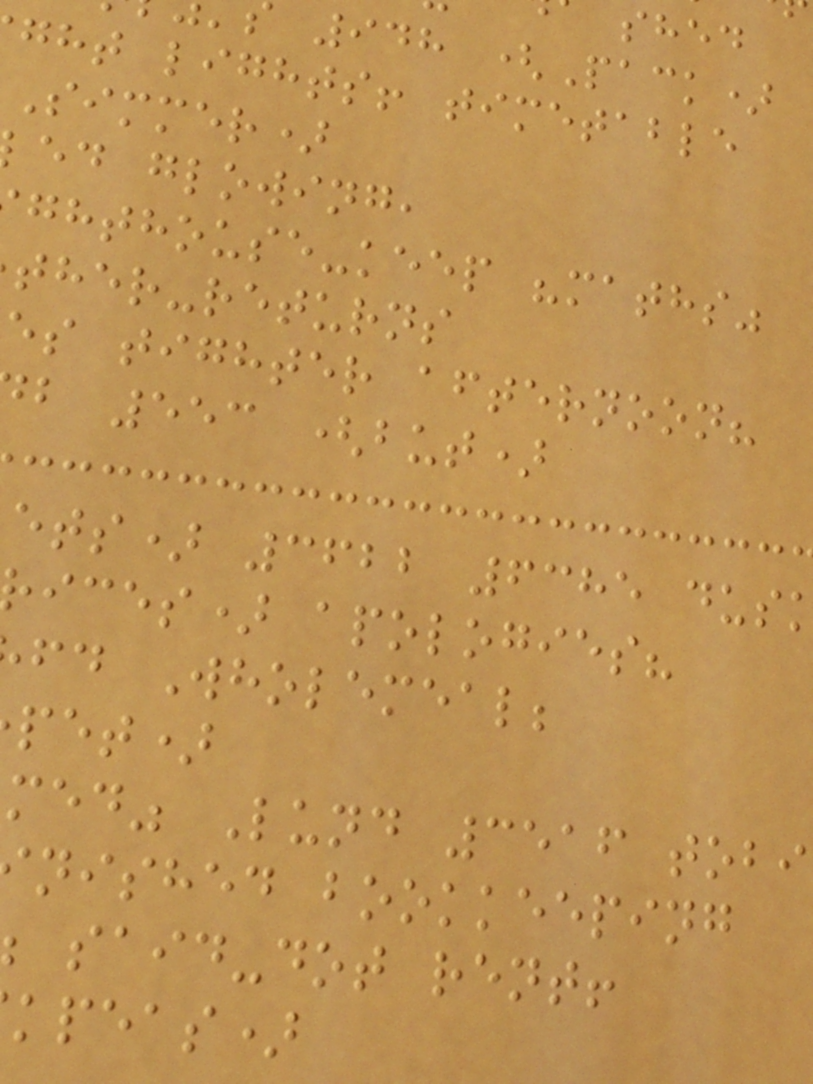948 (Pack)
ght lights! timetable
Simmer)
ed glowing,
ghthouse-keep "maths"
ther-returns
es tighter afternoon?
b 553 (but)
ets) 3622 6385 dus
ices) apologies?
fd Wholemeal;
pet)
med" Lund 3516 tobi
nished bookkeeping
said-dot rent!
kpeas)
